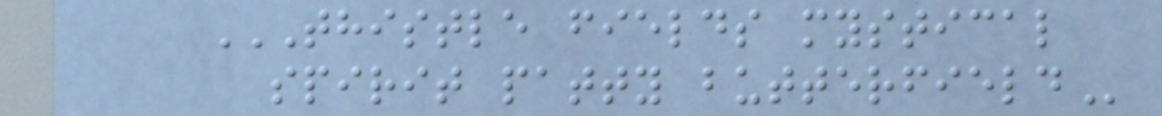THISTLE FIELDS MYSTICAL
SPIRIT PATTY BUTTERFIELD
